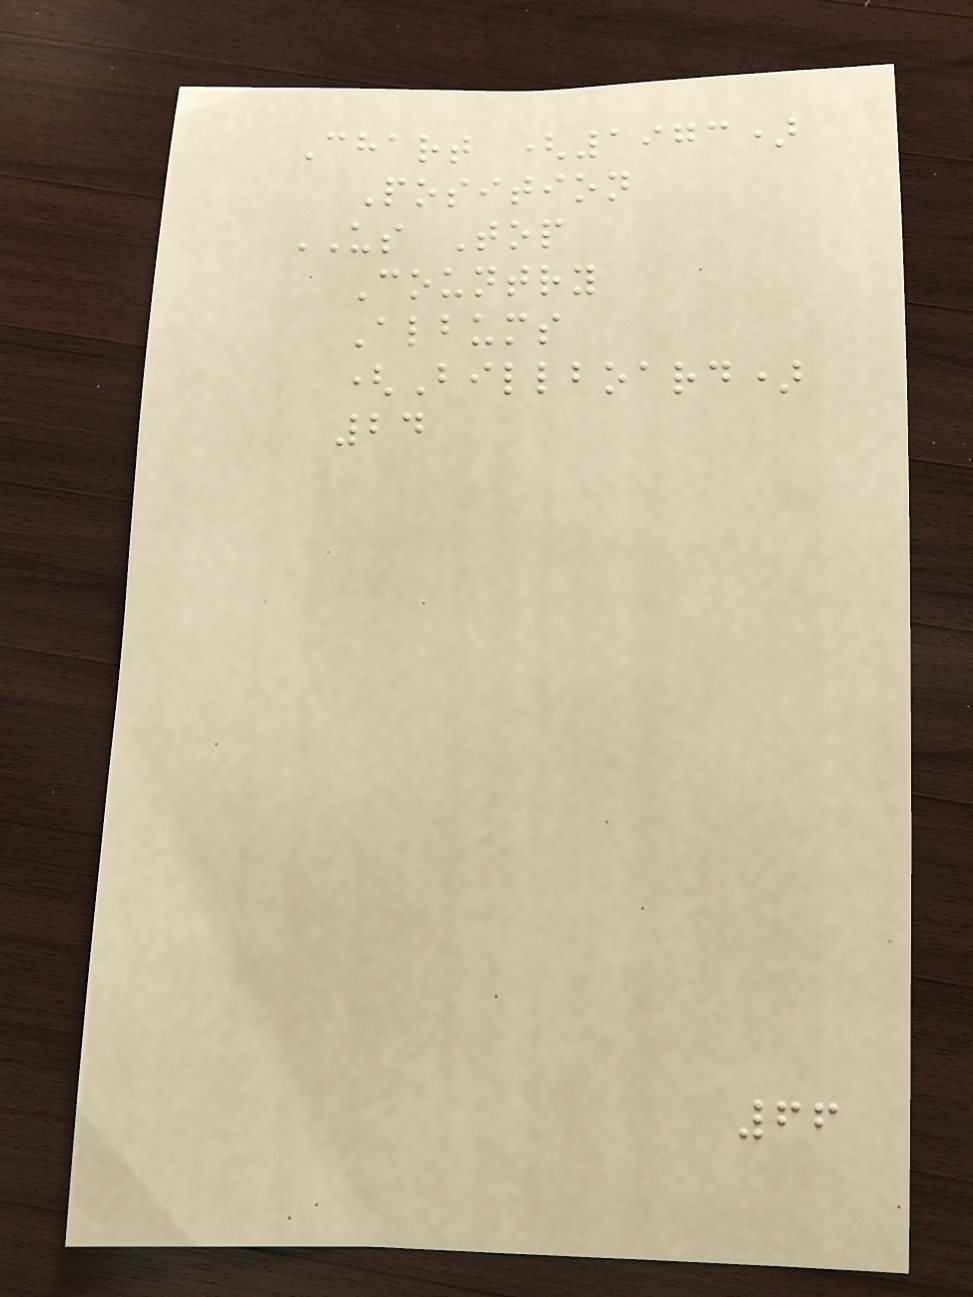Chart (1973)
Position
US Top
Country
Albums
(Billboard)
24
66
